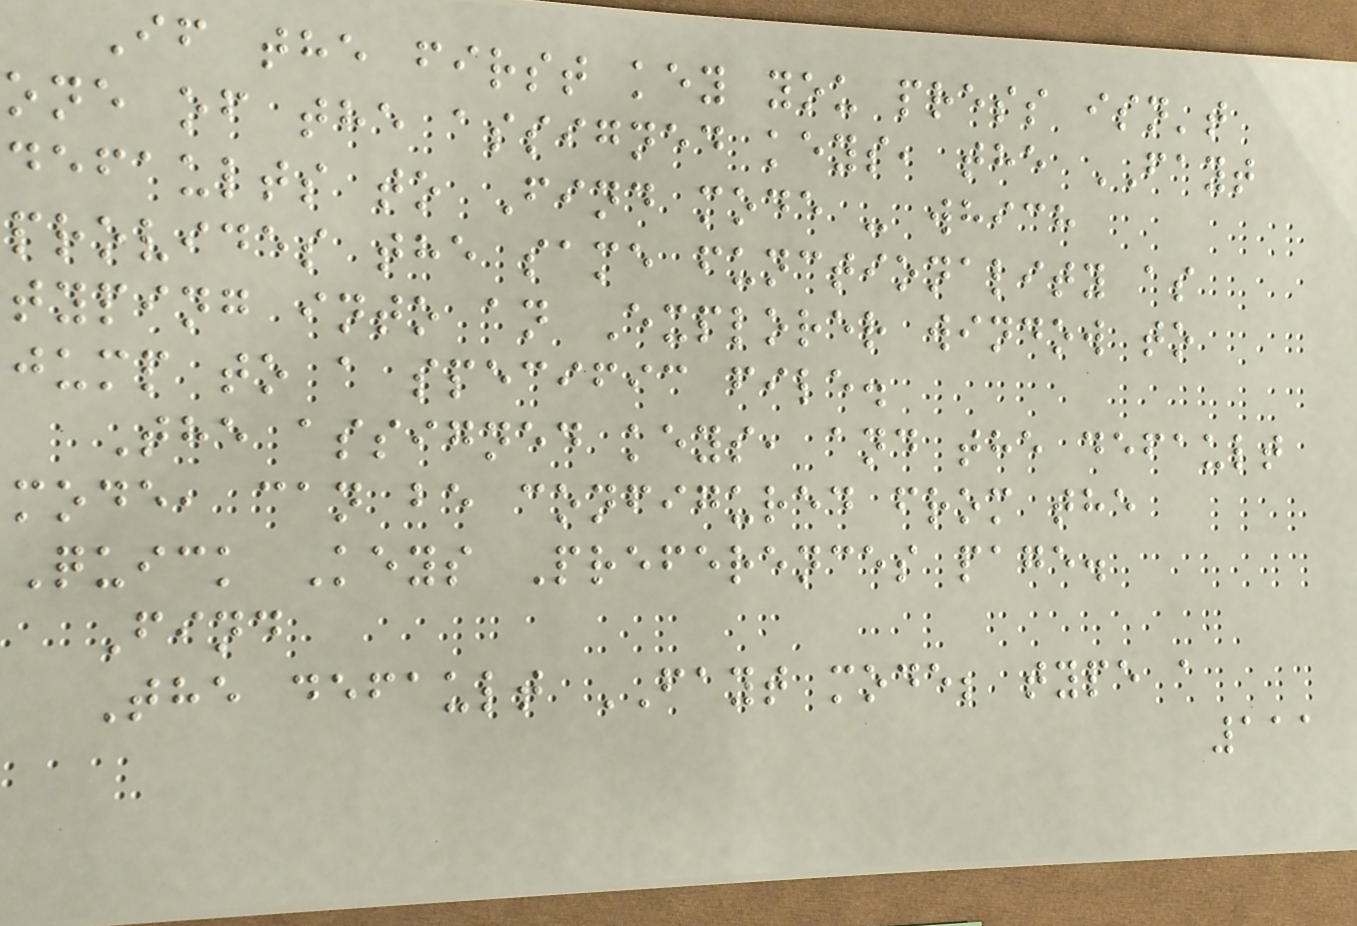If the first key you press isn't
one of the assigned keys, the FAYT
defaults to Find mode - which
provides the same functionality as
typing into an Explorer window to
jump to a specific file.
The assigned keys, and the default
mode, can be configured from the
Quick Keys Preferences page.
Find
The default FAYT mode; type a
111
